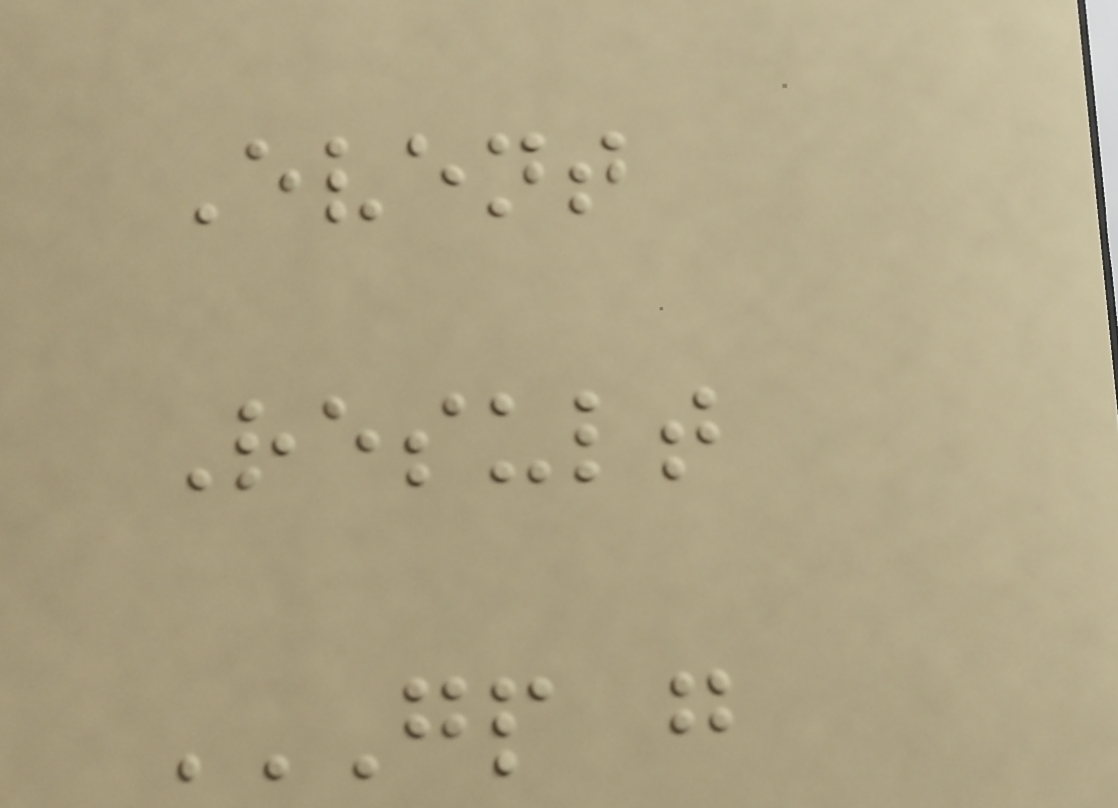Event
Result
GP G
